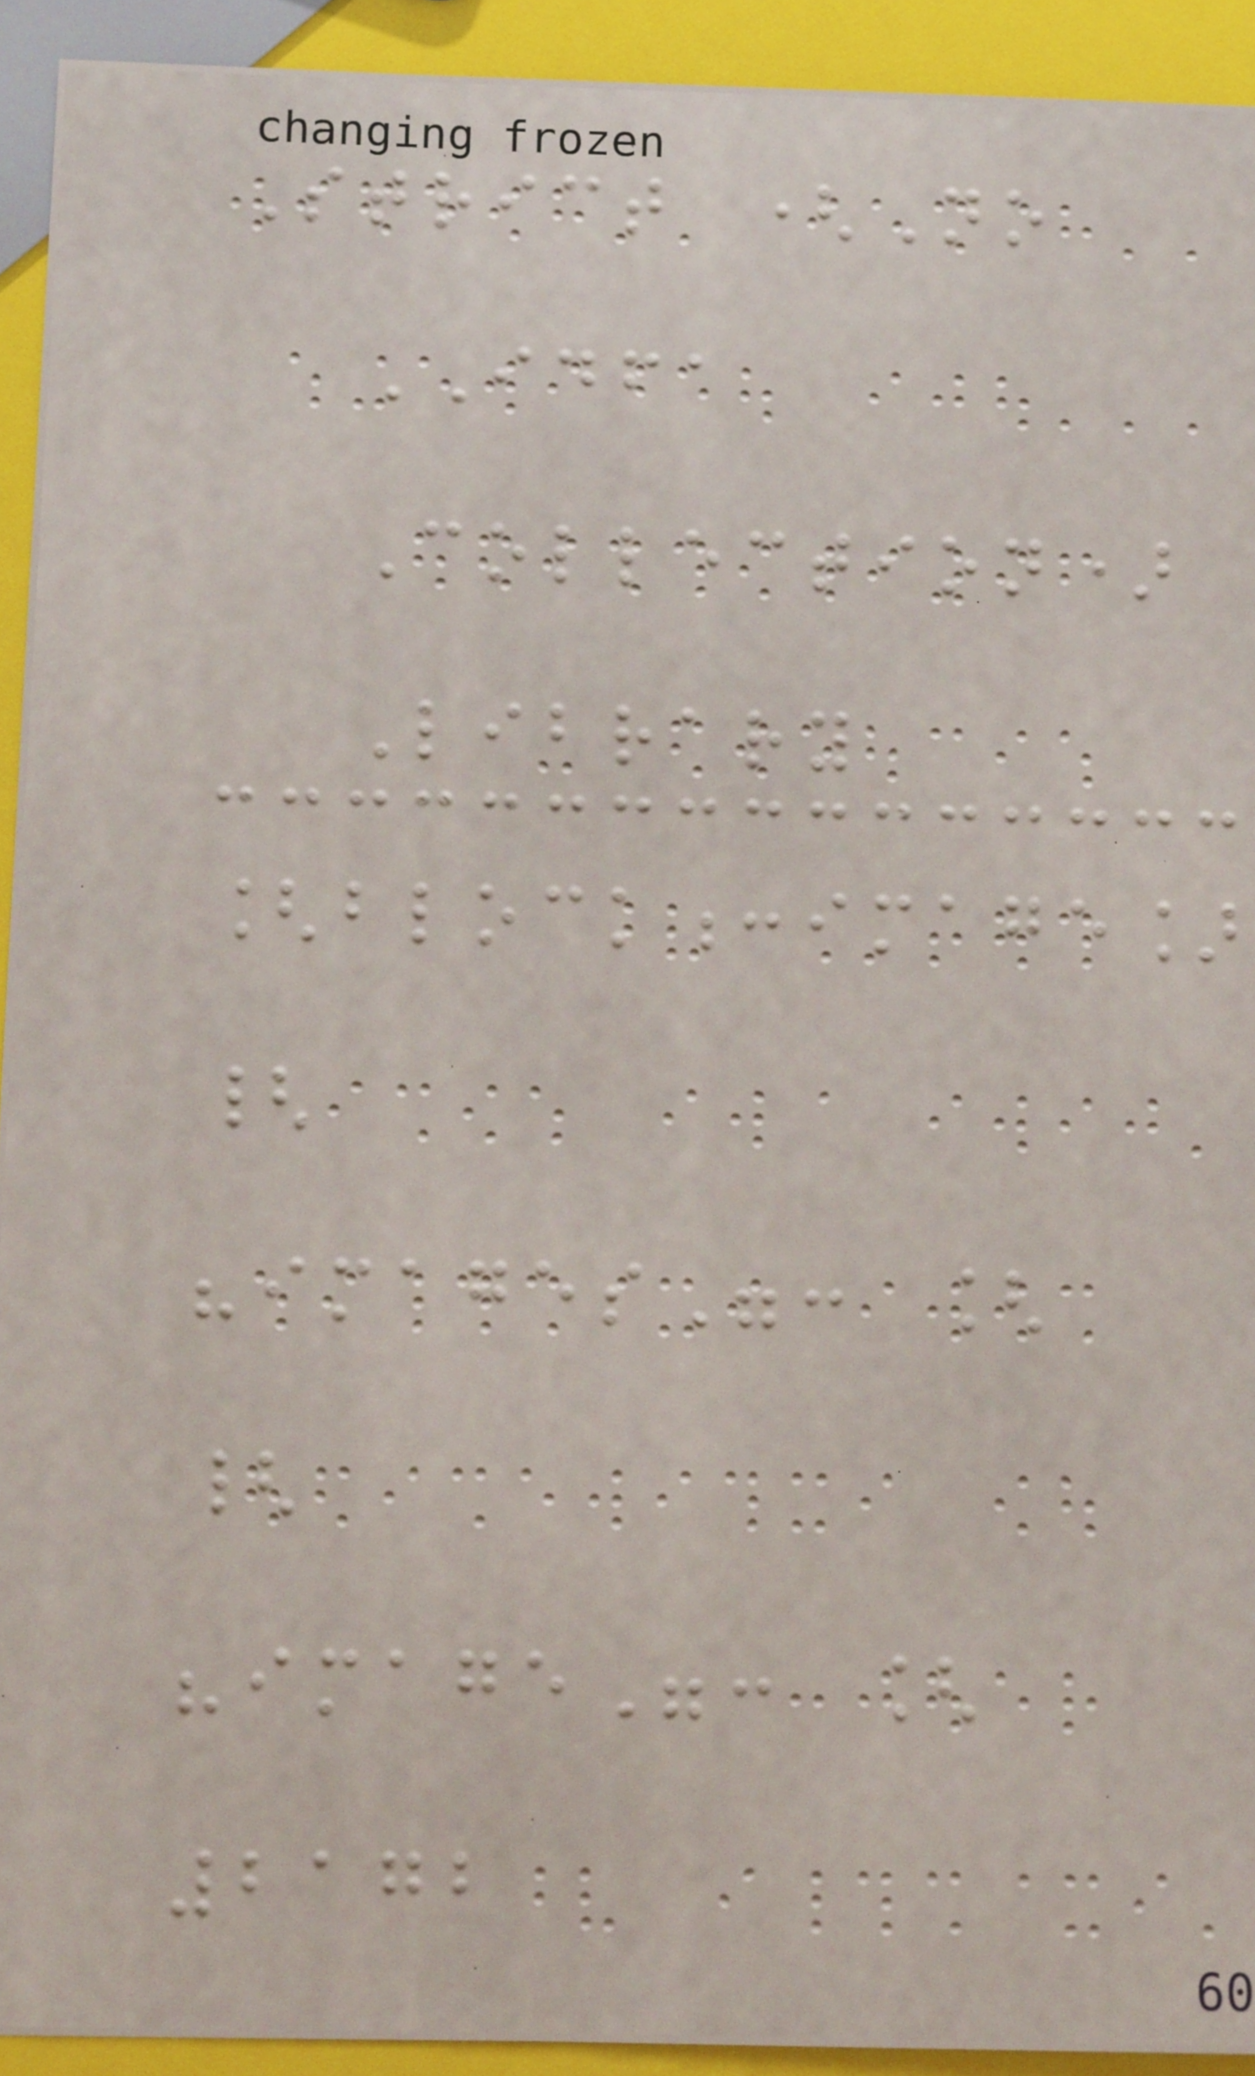Strict (No
IDFA
Collection)
Library
[block:image]
{
"images": [
{
"image": [
2172
